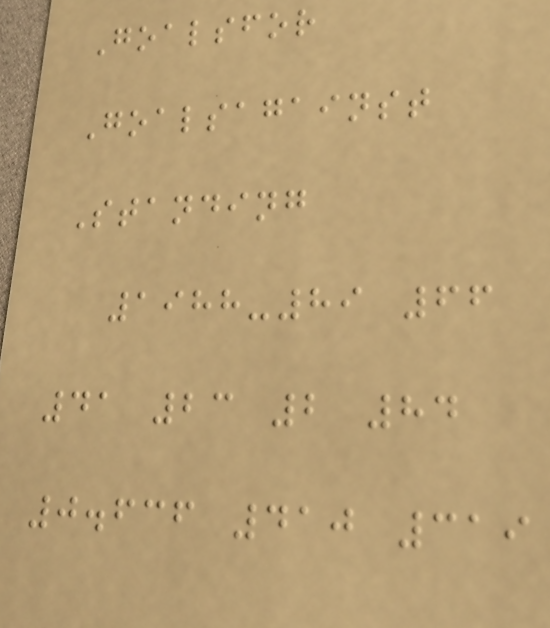Goalsfor
Goalsagainst
Standing
1988-89 66
41 23 2 84
0.636 410 319
